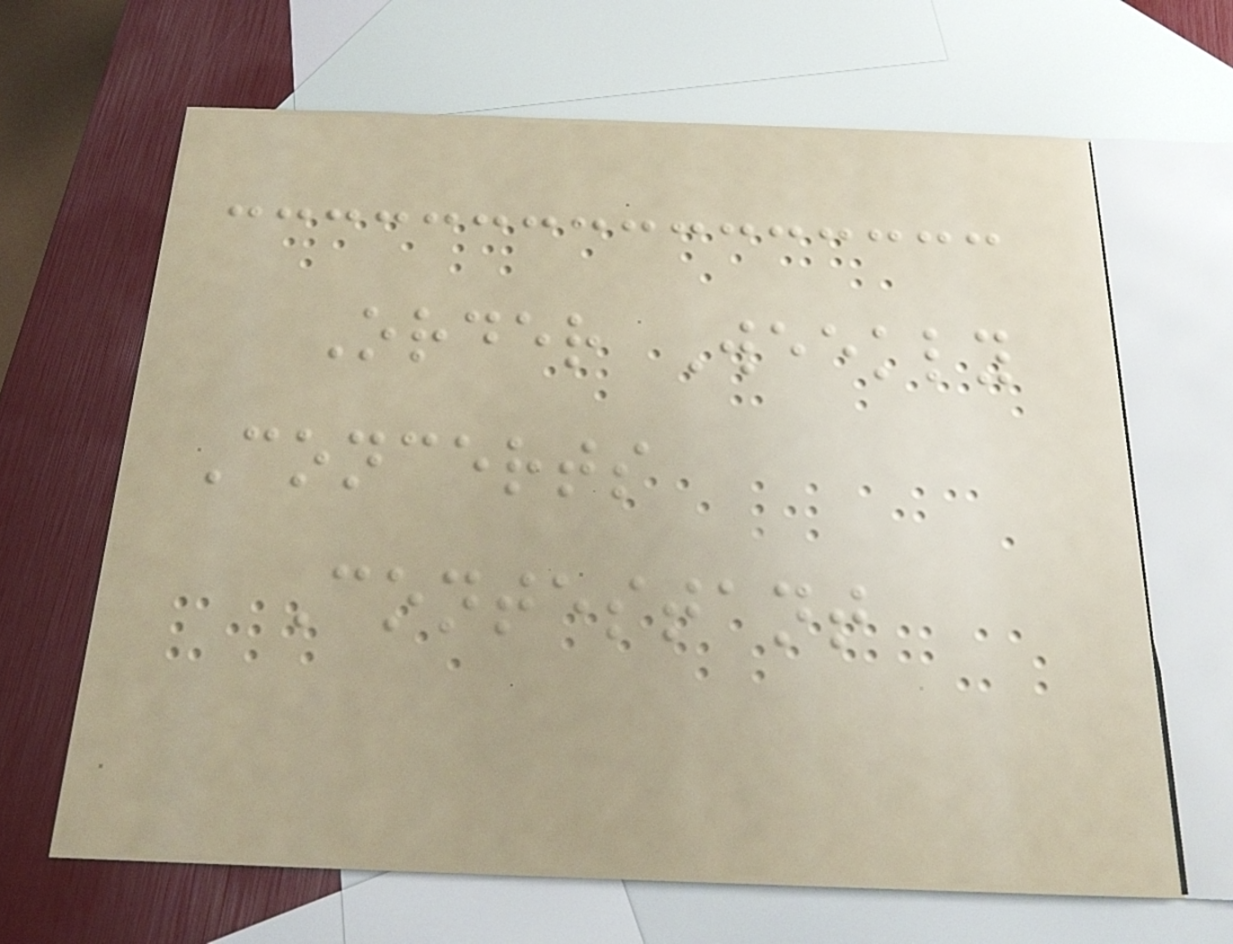Order Weekly
Concerts
Contestant
